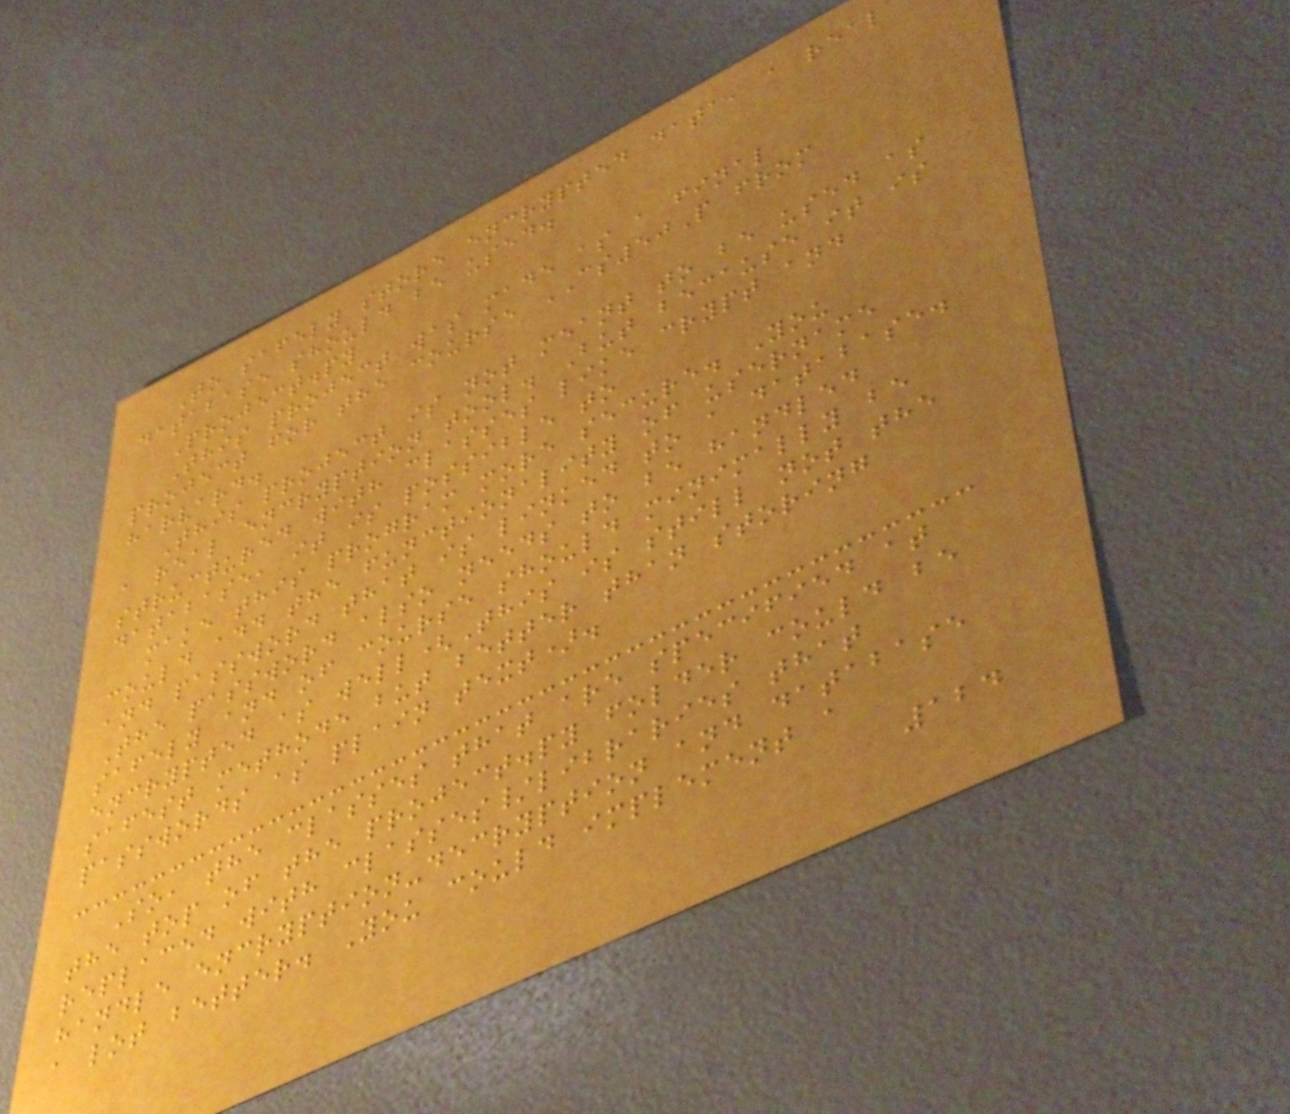To safely store encrypted data, a real
database should be used.
Project.py
This project was made as a final
project for the course CS50P from
harvard.
This project is not meant to be used as
a real encryption tool. But because it is
structured with classes like crypt and
database, it is possible to
make this program more secure. You
could add the functionality of username
and password that is linked to a database.
The password also needs to be handled
safely and of course should minimally be
encrypted as well(This is still not the
safest methode but better than storing
passwords as plain text).
So, the classes that are specified at
the top of the project.py folder could be
replaced with classes/libraries that
handle encryption-decryption and database
a lot better. You could implement a
124
